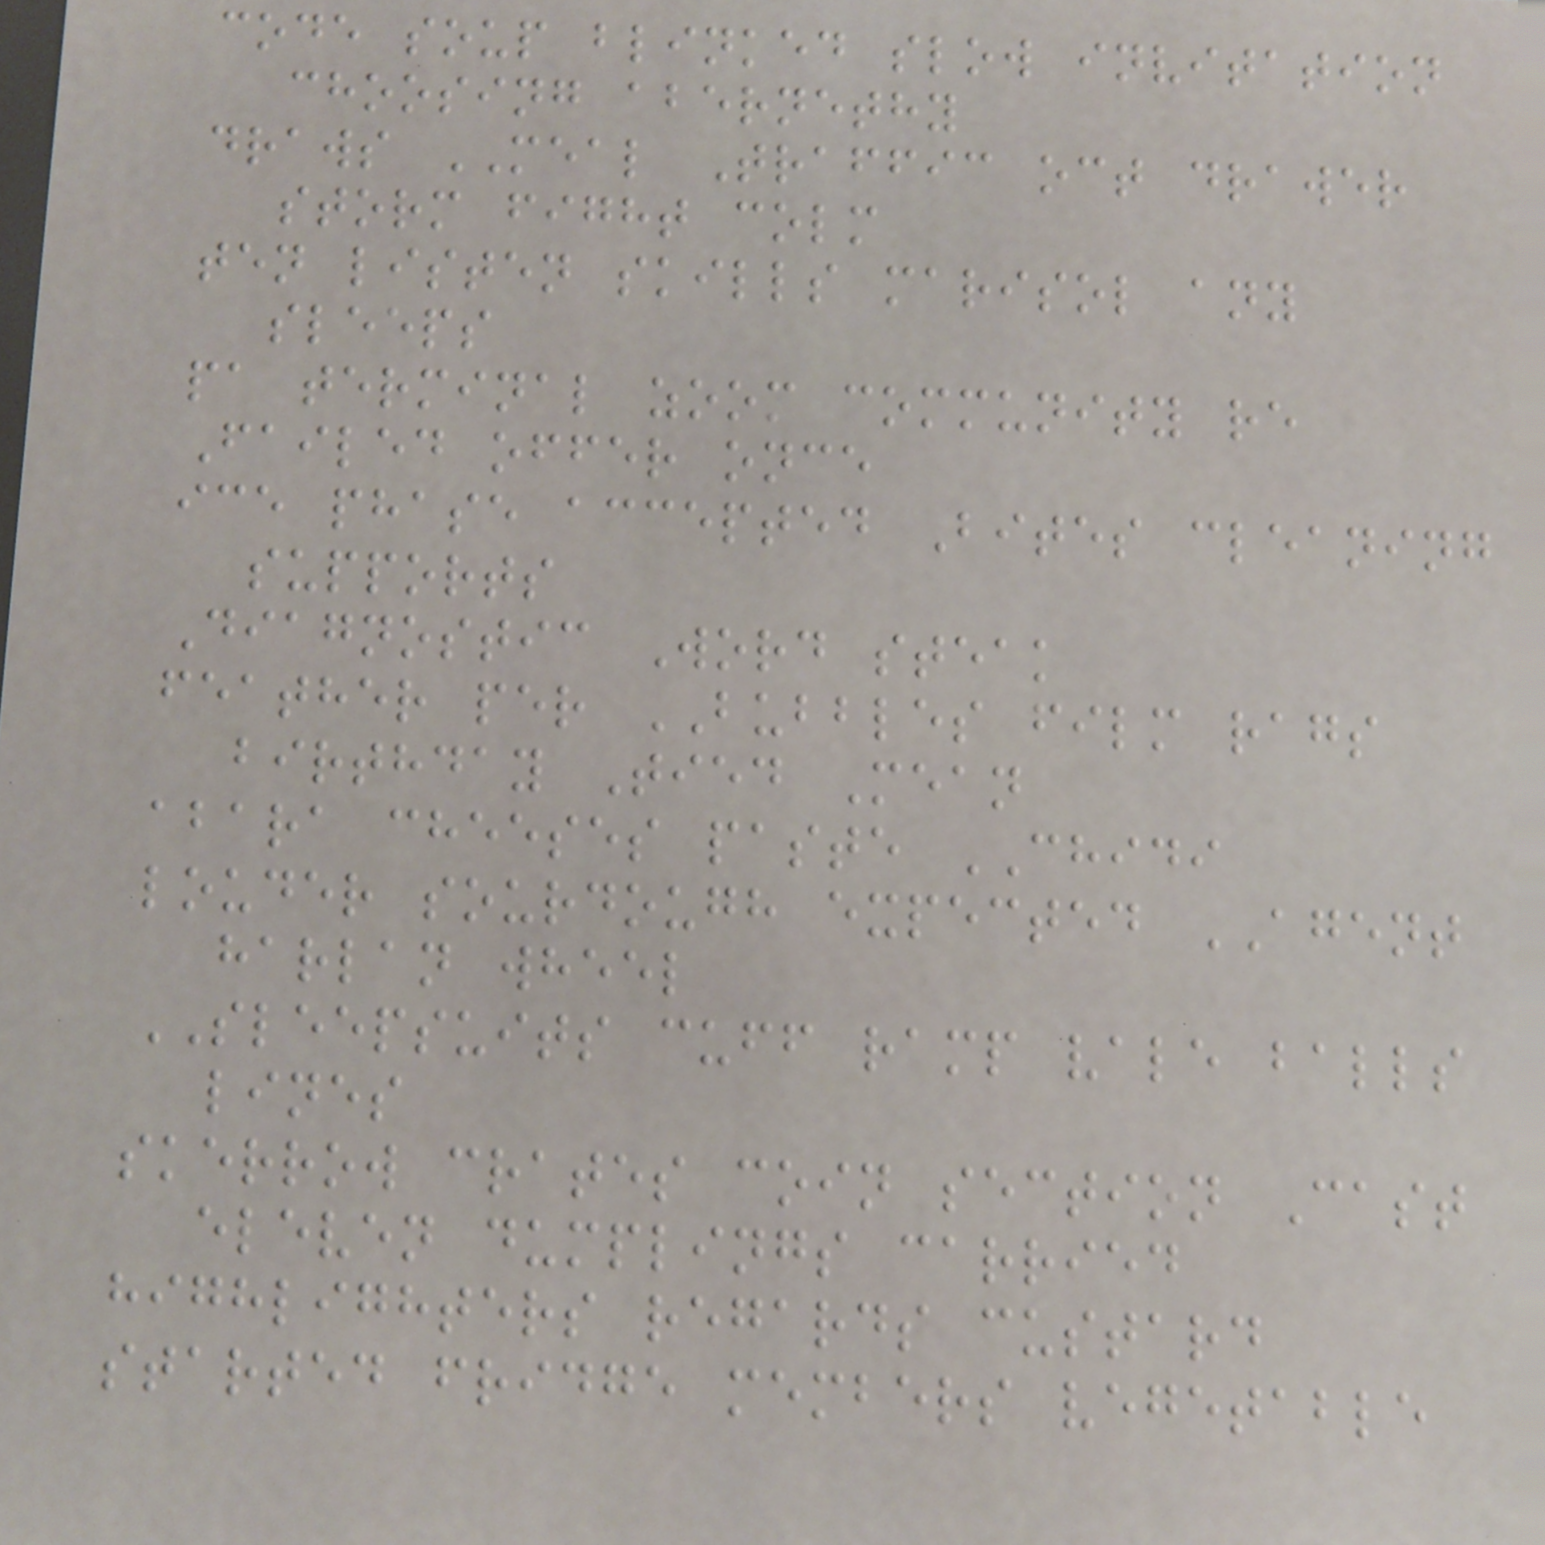code soup blinked slow invitation
choosing abernethy
draws MEAL Traffic oct drawer
storm fight colm
ten listen skills marisol any
sleeps
pa terminal zoom community re
Failed offer once
ice phase accepted Bites cleaning
supports
Diagnostic Word steak
feather per BUBBLES film rags
birthday Tied Mean
abara cheeses paste CHIDI
louder sourdough expected AGENT
harlan wheel
SLEEPSUITS cuff ramp vale balls
lines
skerrow crates coin section Cast
eleven dumplings carried
highlighters regards custard
started fridge members vegetable
